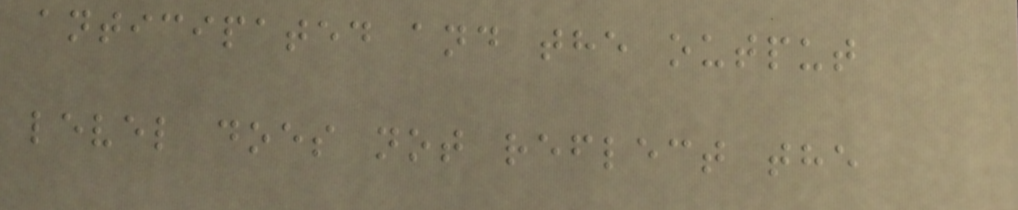anticipated and the output
level does not reflect the
